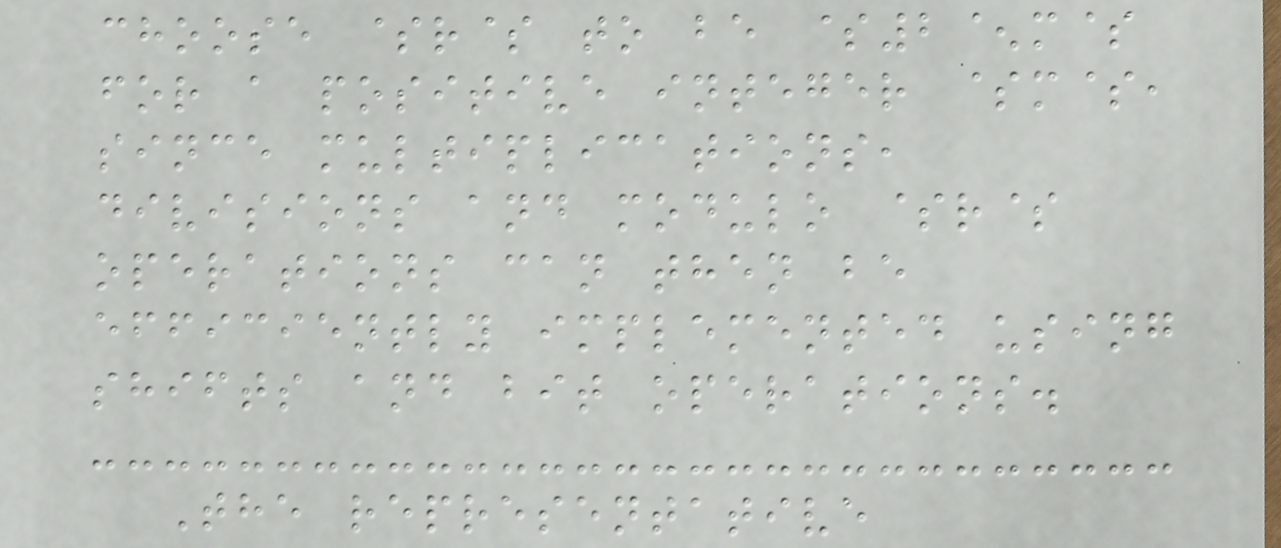choose $r$ to be $2^m$
for a positive integer $m$,
since multiplications,
divisions and modulo $r$
operations can then be
efficiently implemented using
shifts and bit operations.
The representative
